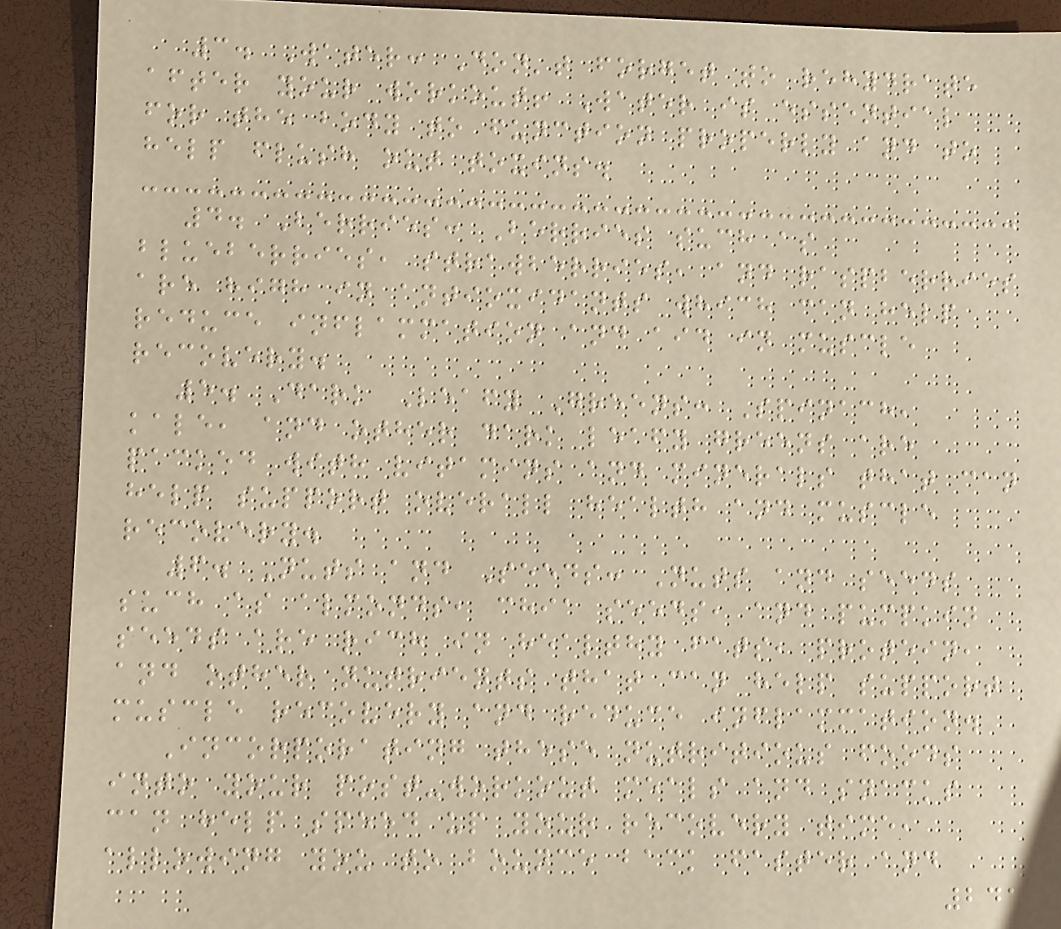3. Water: Don't forget to rehydrate
after your workout! Water is essential
for the body to function properly and to
help flush out toxins.
4. Berries: Berries such as
blueberries, strawberries, and raspberries
are high in antioxidants which can help
reduce inflammation and aid in muscle
recovery.
5. Dark Leafy Greens: Spinach,
kale, and other dark leafy greens are
packed with vitamins and minerals that can
help support overall health and muscle
recovery.
6. Nuts and Seeds: Nuts and seeds
such as almonds, chia seeds, and pumpkin
seeds are rich in healthy fats, protein,
and other nutrients that can help support
muscle recovery and reduce inflammation.
Incorporating these nutritious foods
into your post-workout meals and snacks
can help speed up your recovery time,
allowing you to bounce back faster and
241
